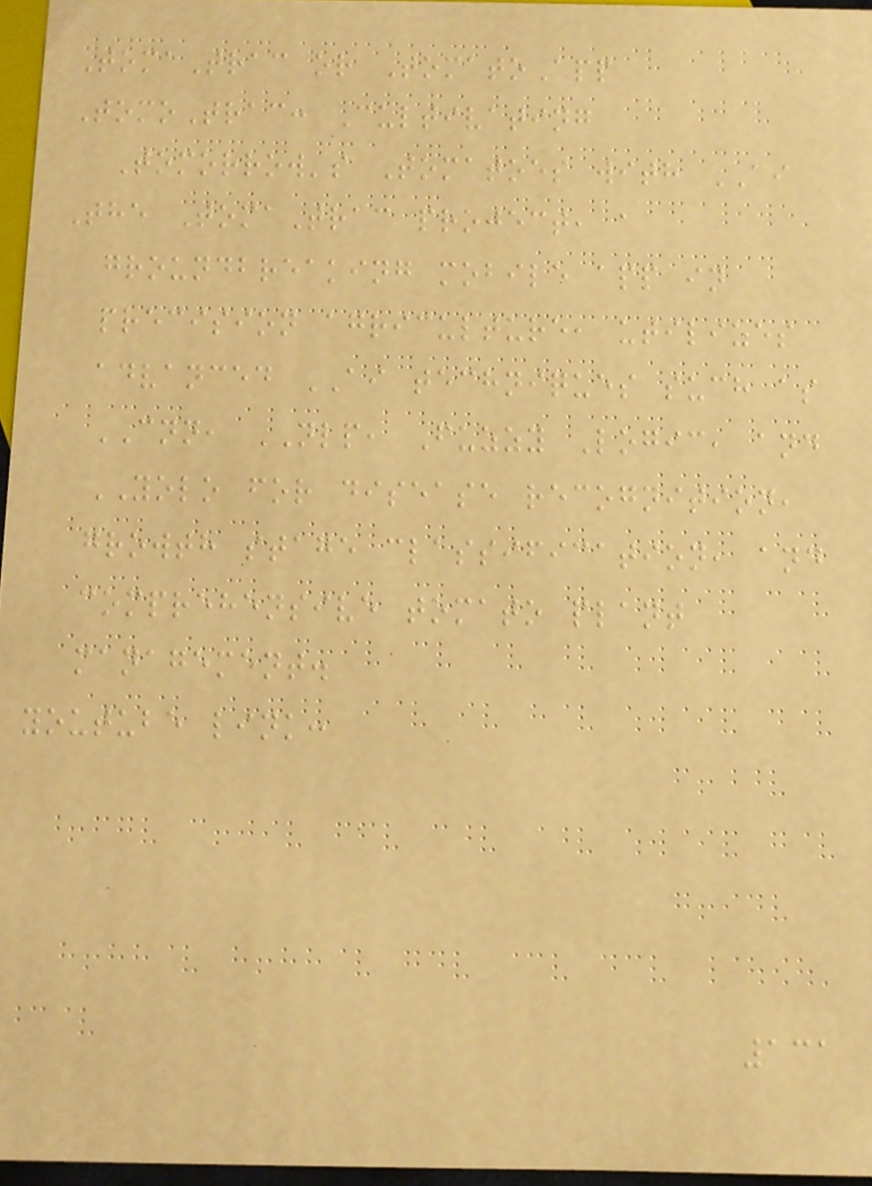TomaTrac or TomatoApp
TomoTrac: Cultivating
Tomorrow's Tomatoes with AI
The TomaTrac project, a
groundbreaking mobile app in
precision agriculture, utilizes
advanced AI techniques such as
CNN, NLP, Fuzzy Logic, and
YOLO for disease recognition,
growth stage classification, and
comprehensive tomato plant
management.
youtube link:
131
